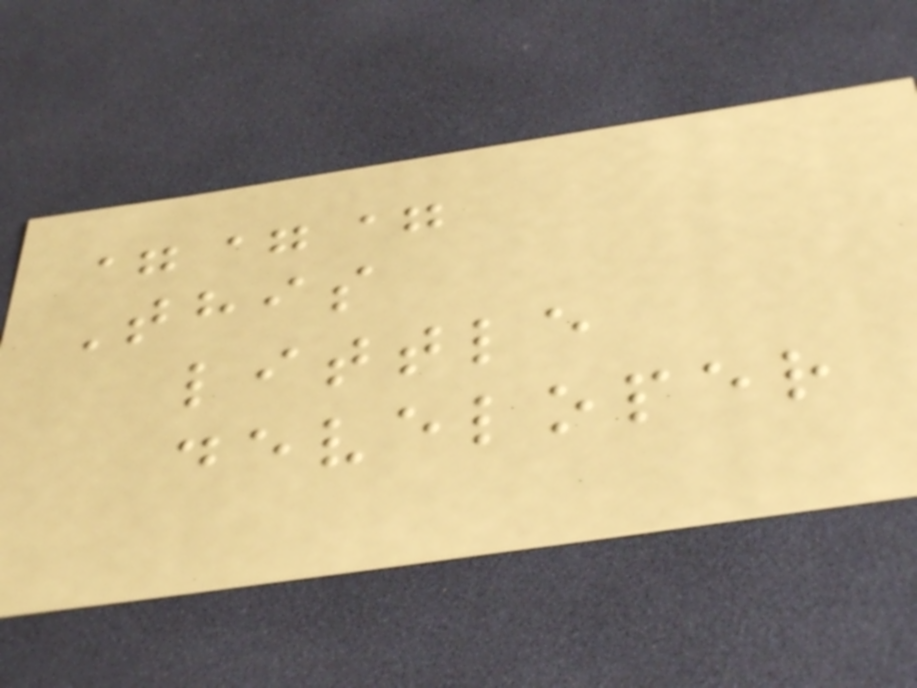===
This
little
developer
